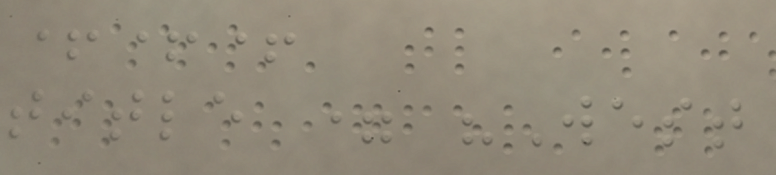+++
title = "West
